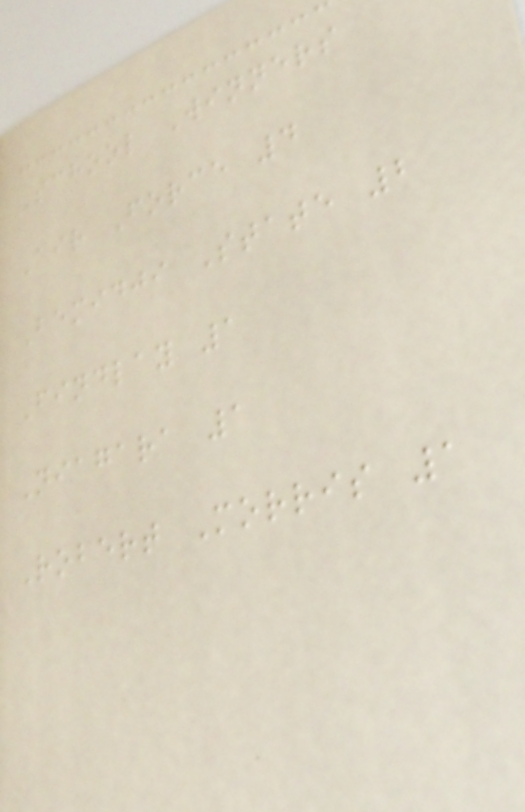School Winners
Air Force 4
Bemidji State 2
Findlay 1
Niagara 1
Robert Morris 1
